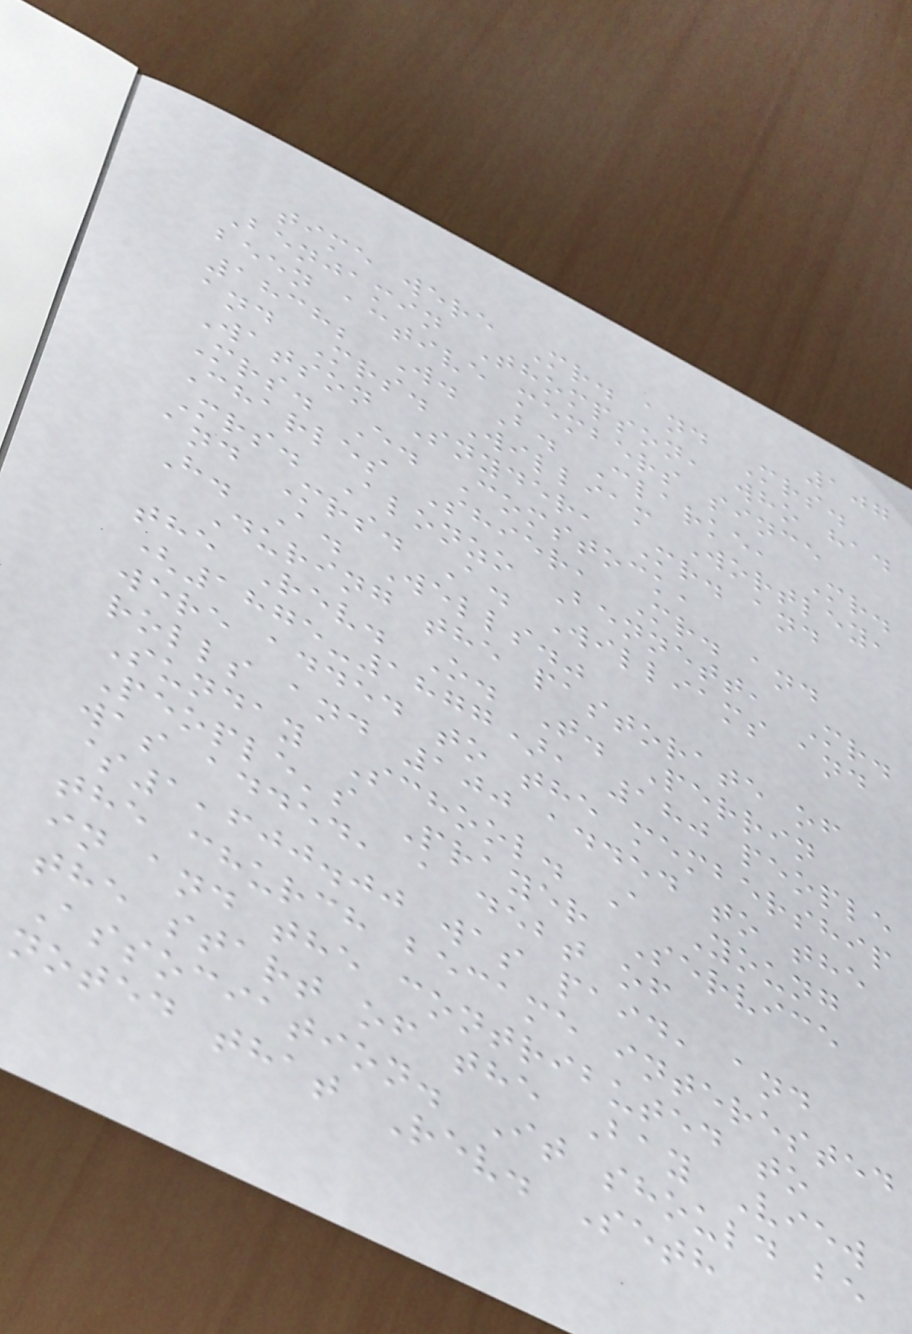107
time were Mr. and Mrs.
Benjamin Thompson, who had
been active members since
1838; W. B. Clarke, Mr.
and Mrs. William Wortley,
Watson Snyder, Mr. and
Mrs. E. Comstock,
Charles Shier, Mr. and
Mrs. Alonzo Bennett, Mr.
and Mrs. A. Williams and
H. A. Wells."
During the pastorate of
the Rev. O. T. Perrin
(1875-1877), 180 people
were added to the membership
rolls and 100 added to the
Sunday School. A Young
People's Prayer Service
was added, a debt of
$1,600.00 was paid, and
the church became interested
in and the contributed to
the start of the Bay View
Association. It should be
noted that Rev. Seth
